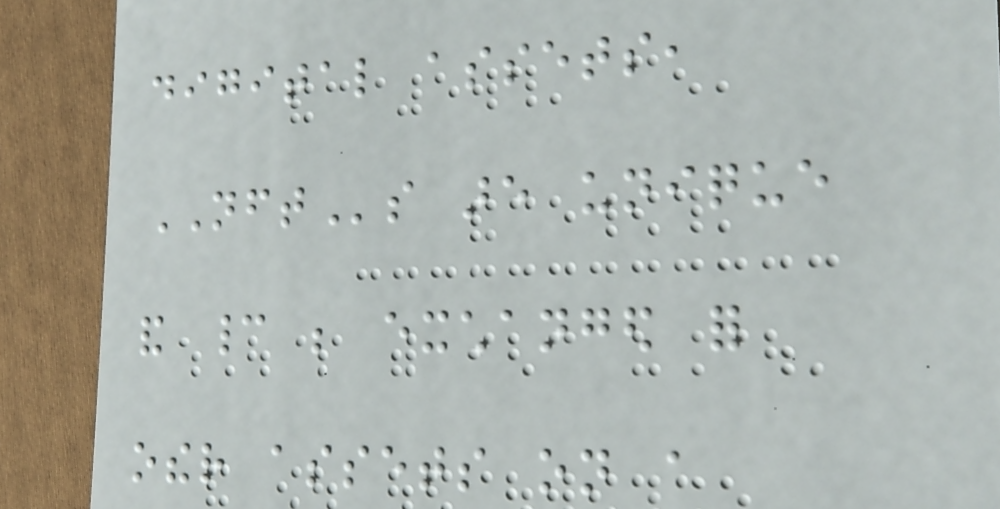digital assets,
NFTs are unique
and cannot be exchanged for
other assets on a
